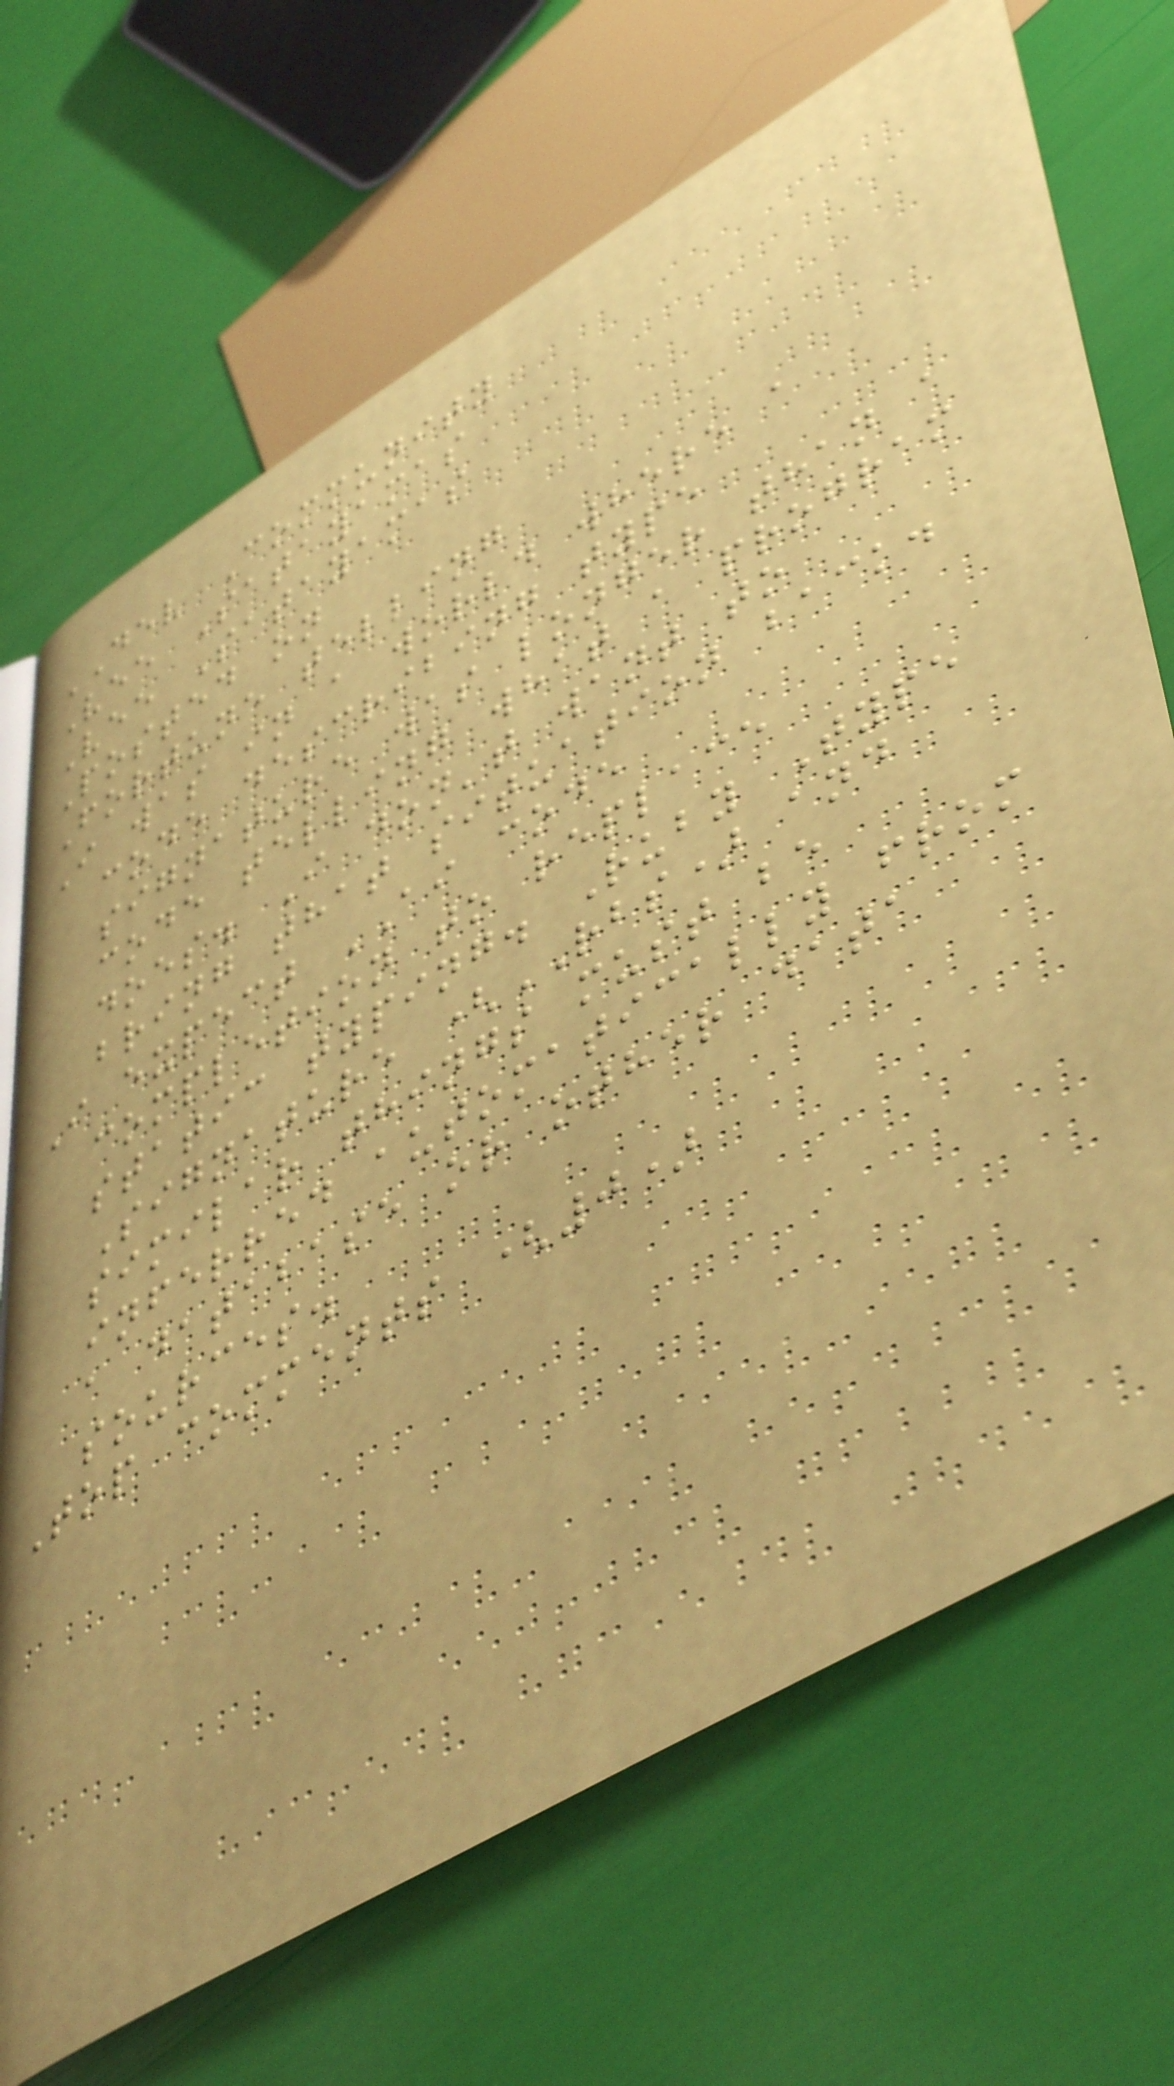DEV Community
Vee Satayamas
Vee Satayamas
Posted on
Fortune telling
I was in a world where a
code describing type
signature was longer than a
code telling what a program
does. I don't want to
bring that situation back.
I expect AI code
completion to replace
static typing. Ruby Type
Signature (RBS) and
similar things must be
inferred automatically from
a database or other data
sources.
Top comments (0)
